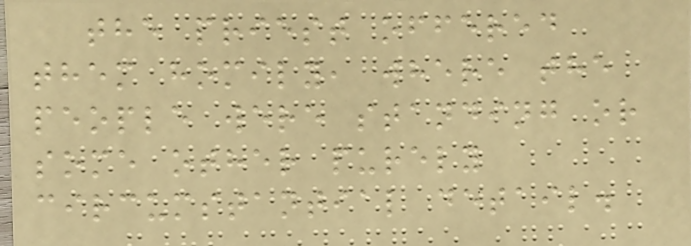the priest offered
them homily, where the
people were standing or
some other purely
circumstantial detail.
